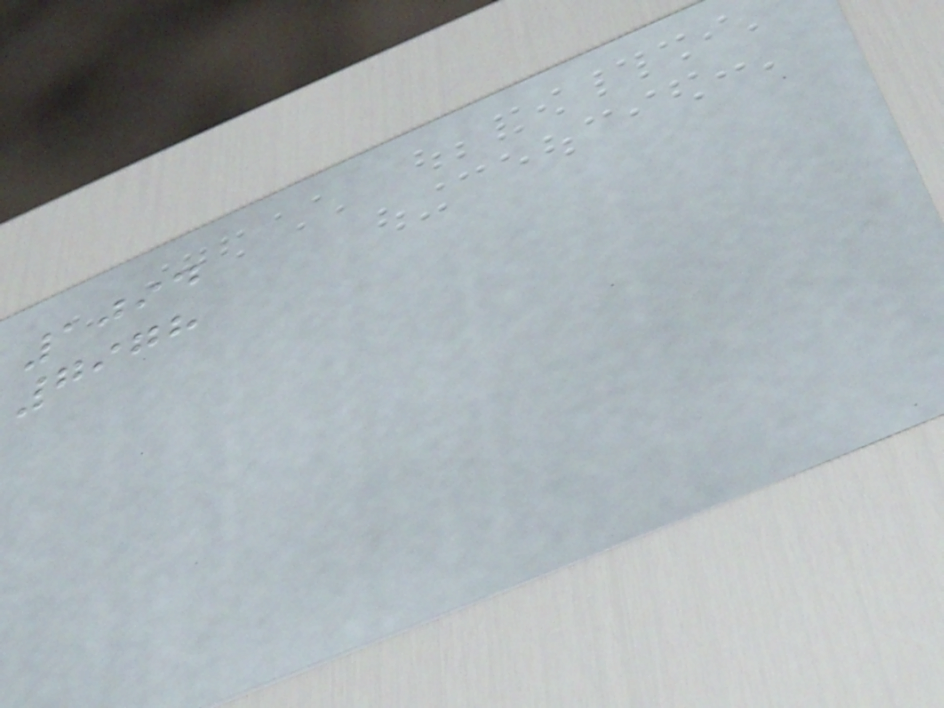1094
7978
